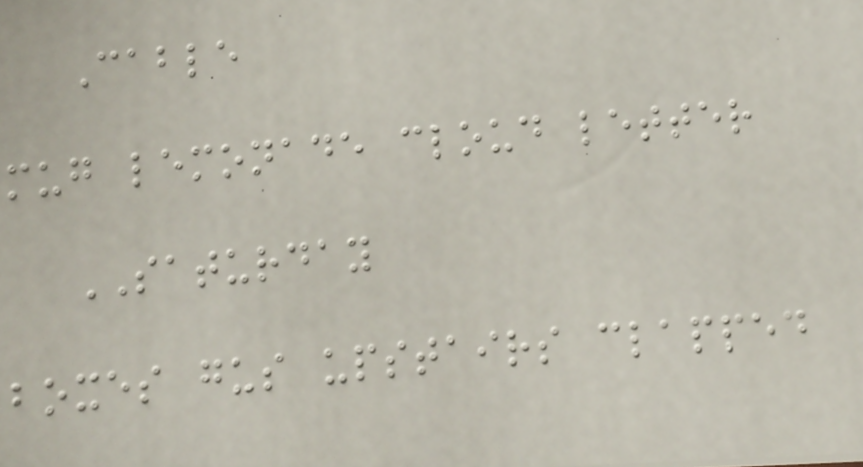Cable
mug lemonade cloud letter
SATURDAY
boxes gus upstairs clapped
